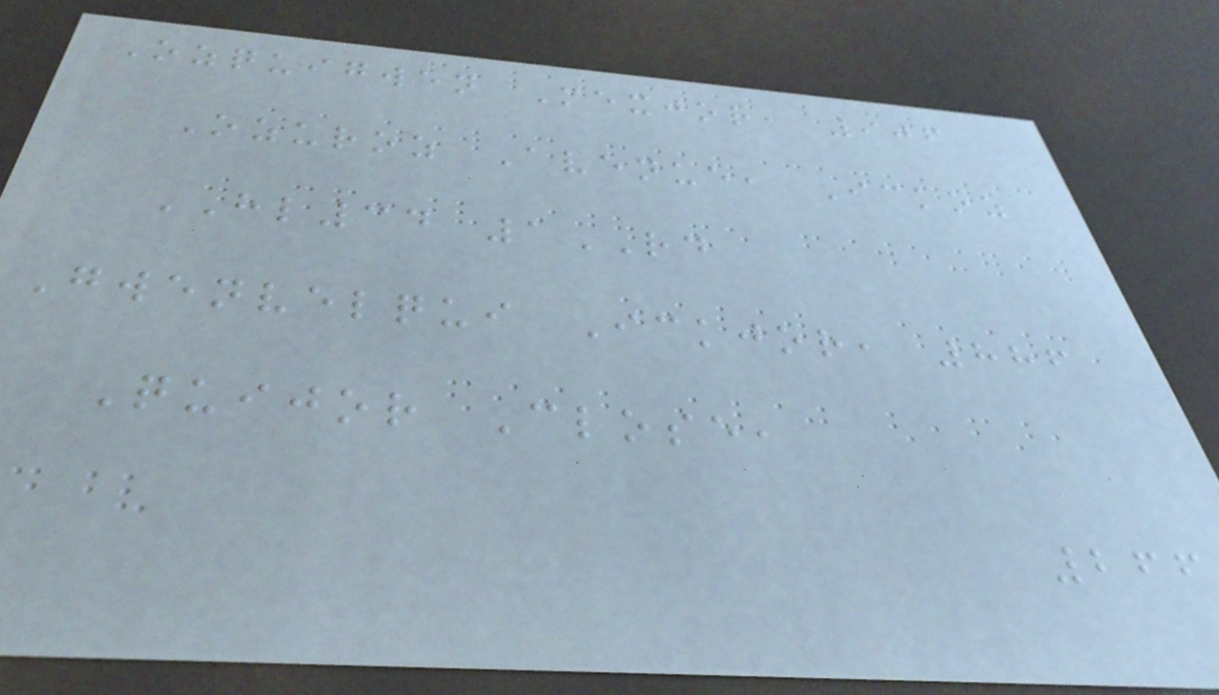Ozquigwen Mexjor, 906
Ozuroz Avenue, Ickoz
HL34 1RD
Gwenvelqui Ickjor, 886
Quijor Close,
266
